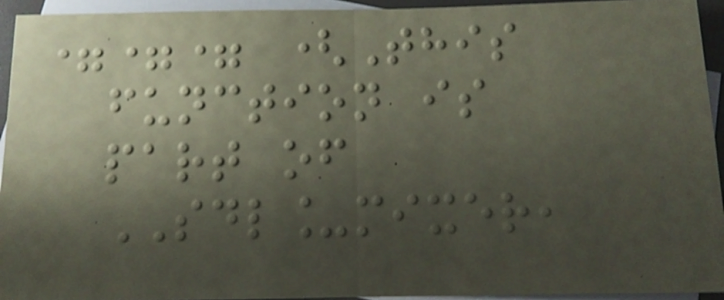=== (This
function is
part of
SDL_mixer,
